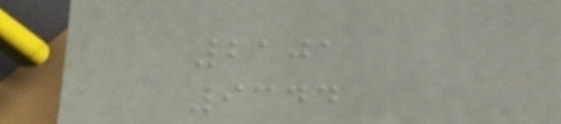2101
9344
